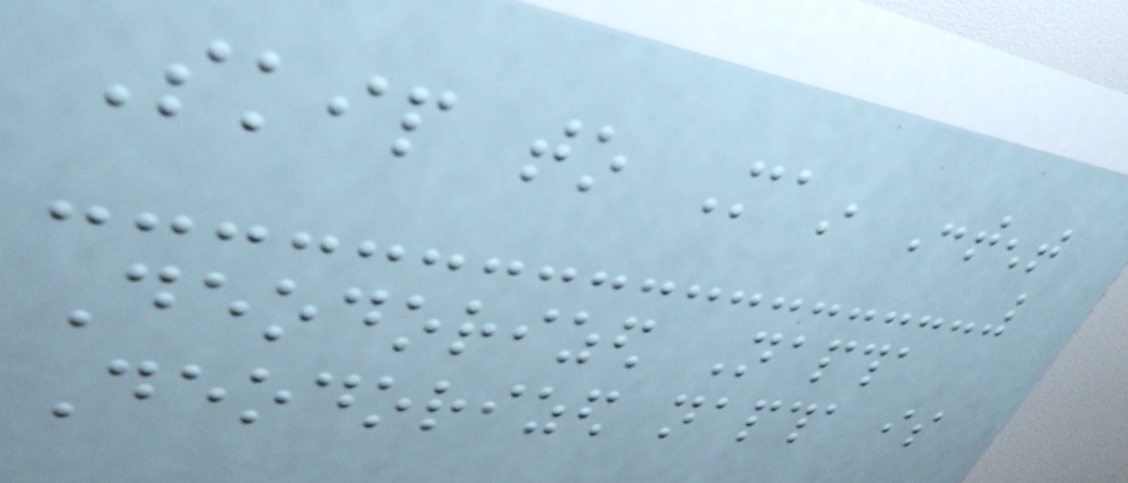Skip to Main Content
Deodorized Naptha
Deodorized naptha is
